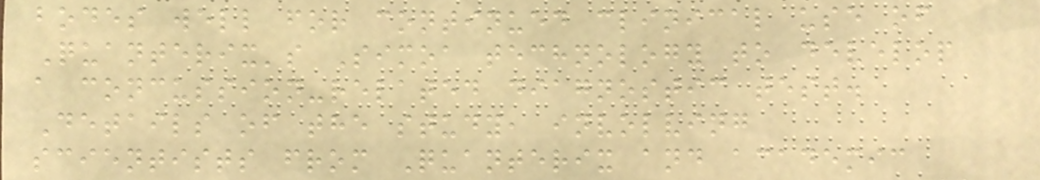bodes well for continued clinical use of
Quanterix's Simoa technology to develop
a concussion-related diagnostic test.
Details of the study, involving
scientists from Quanterix and academic
